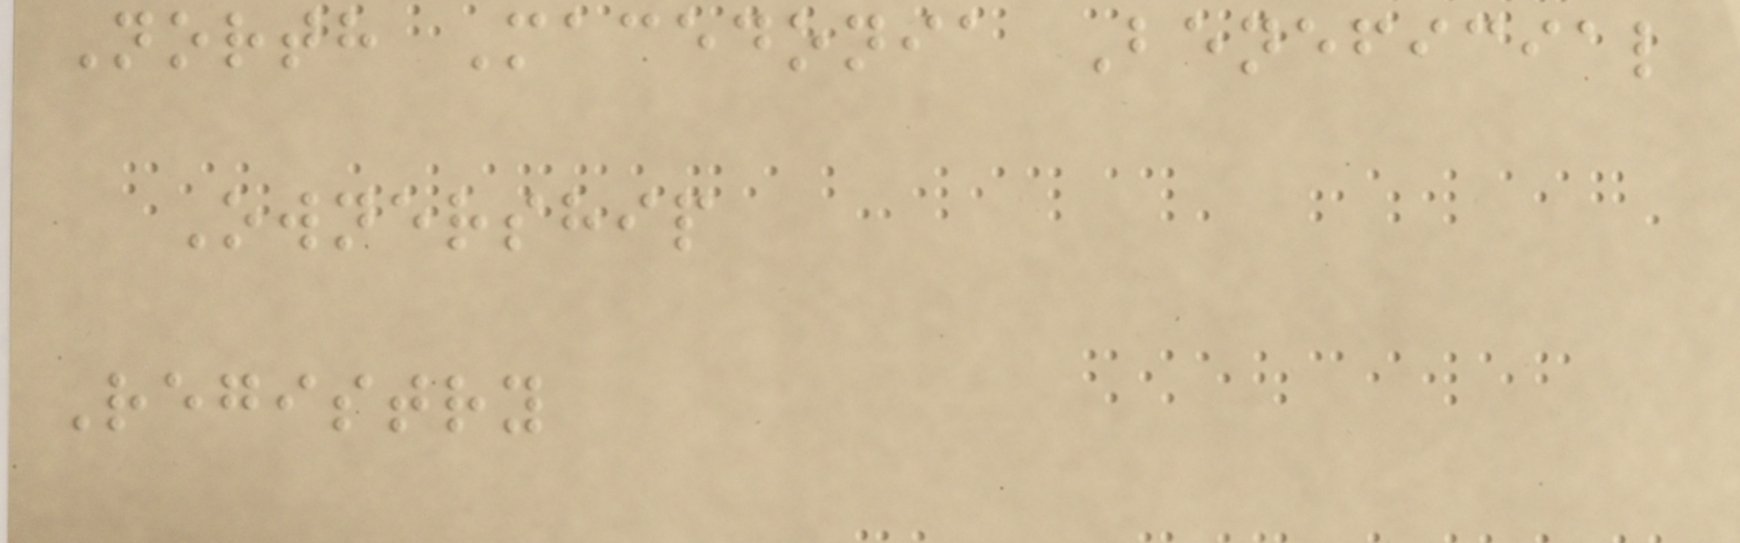North Macedonia Beneficial
Ownership
Registry
